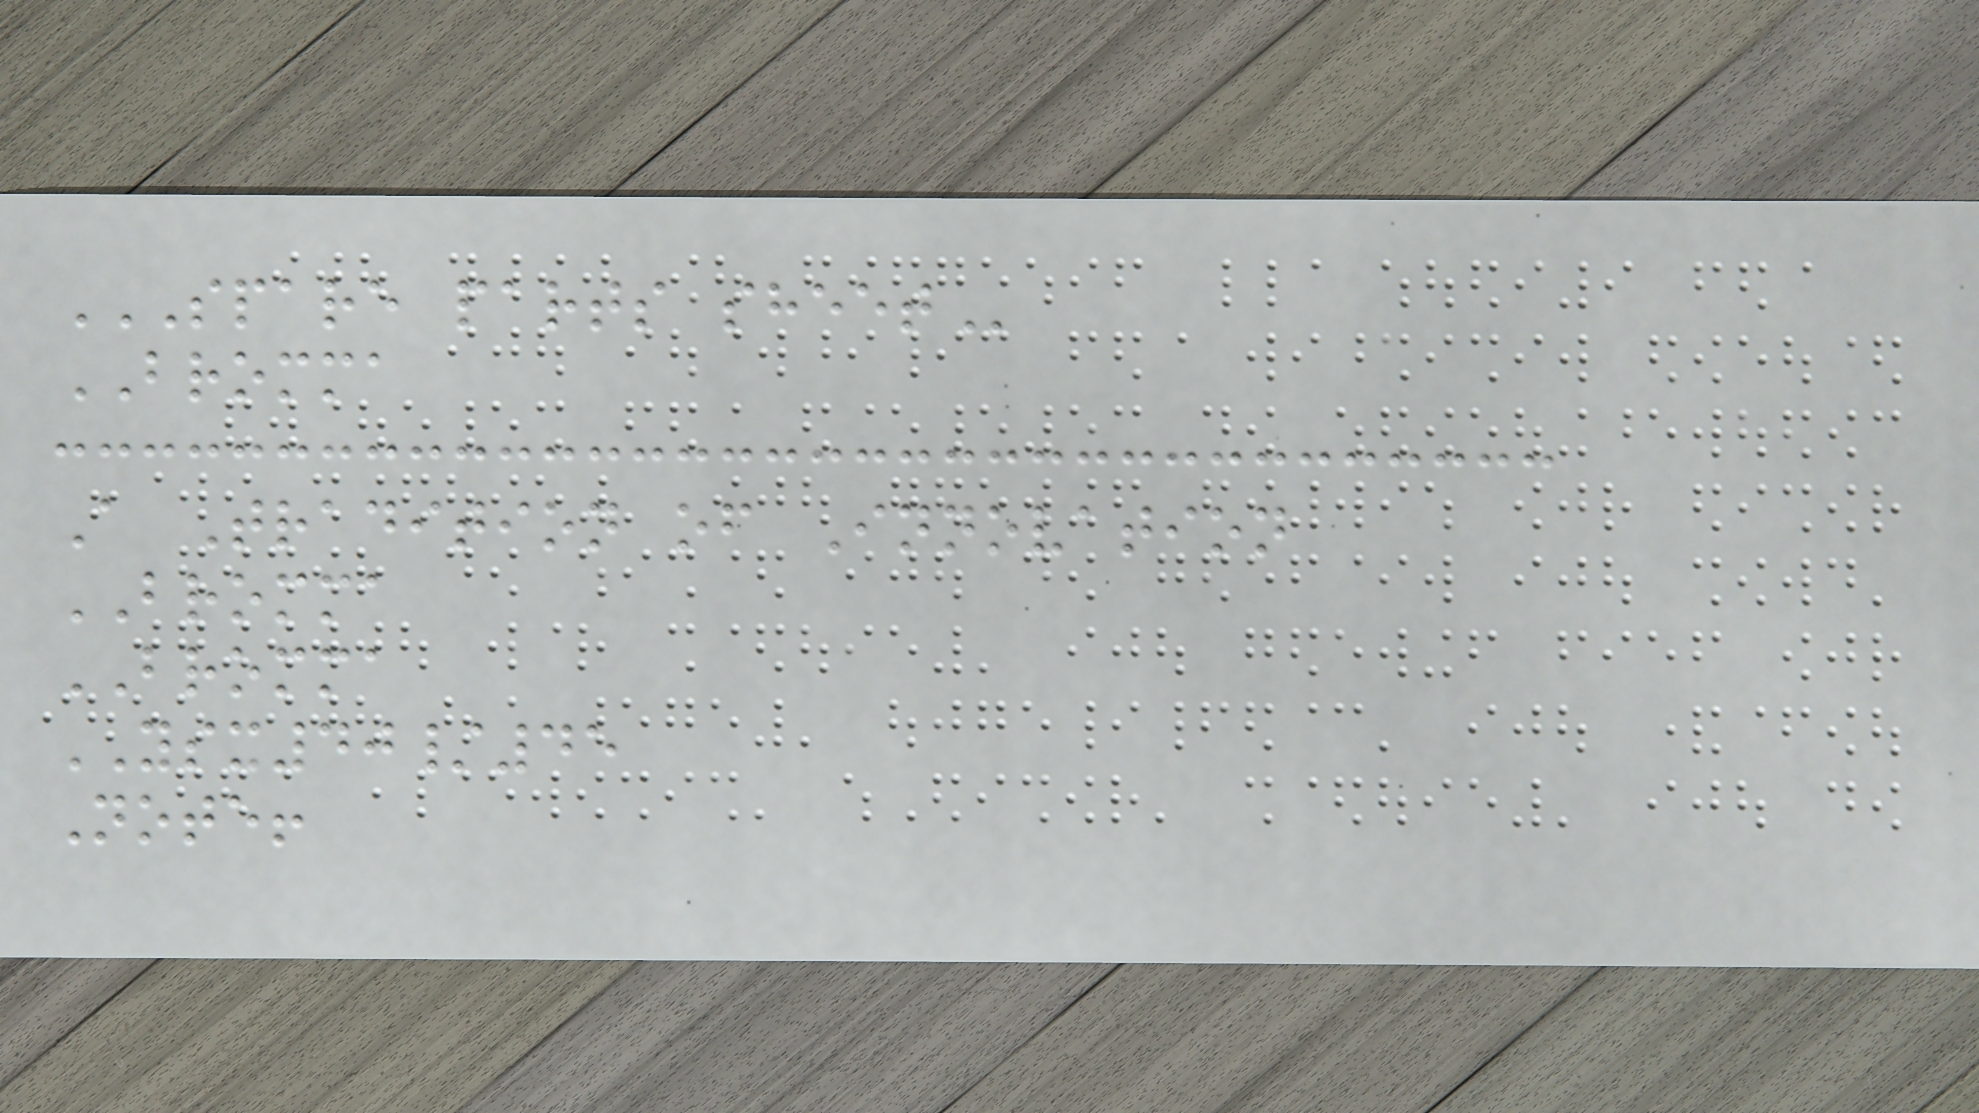SPARE PARTS SHEET
BROMMA
A Tradition of Innovation
BROMMA
BROMMA
YSX40/45
Note!
